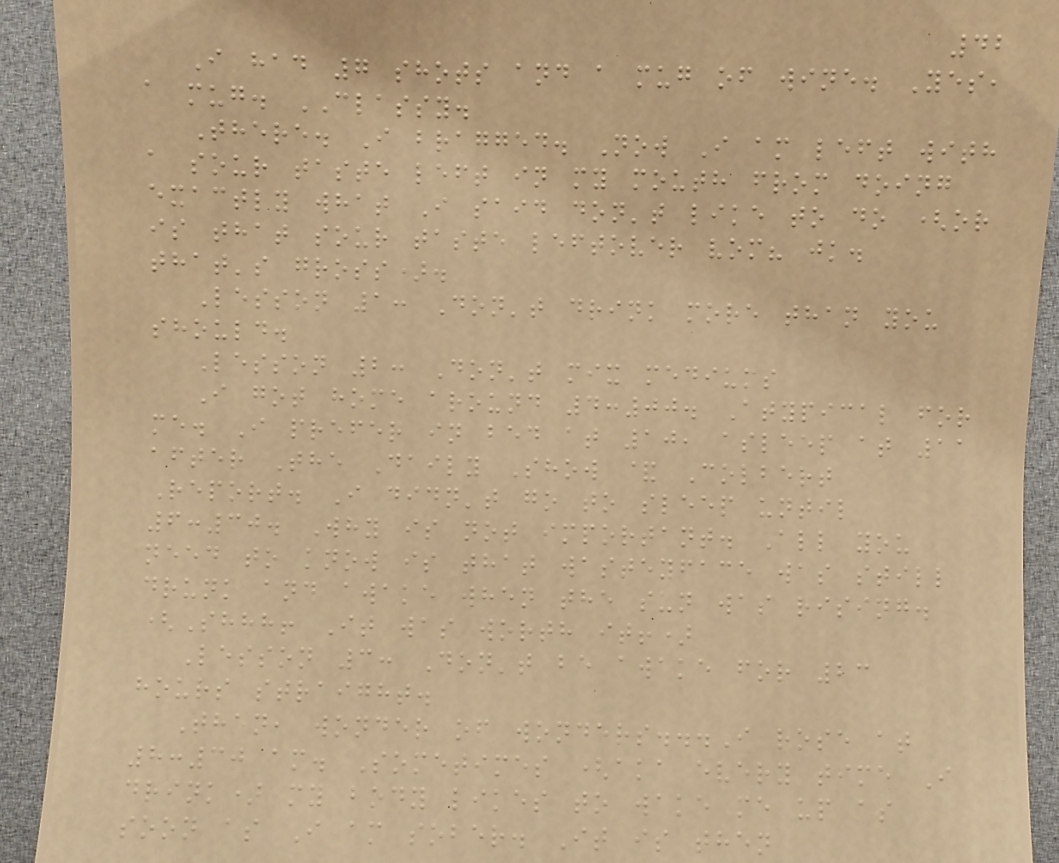42
I had 7 shots and a mug of wine. Yes,
a mug. CLASSY.
There. I bragged. Now I am left with
a sour taste left in my mouth from doing
exactly what I said don't like to do (or
is that sour taste leftover vom? jk.
that's gross).
Lesson 1: Don't drink more than you
should.
Lesson 2: Don't mix mediums
I got home around 4:00. Atypical for
me. I prefer in bed at 10, asleep at 11
after The Daily Show & Colbert
Report. I didn't go to sleep until
6:30. Why is not important. All you
need to know is that wasteyface was still
drunk and awake when the sun was rising.
(Shhh! It was worth it!)
Lesson 3: Don't be awake for 23
hours straight.
Then, wonder of wonders...I rose at
8:30 am. Sometimes (aka every time I
drink) my body likes to wake me up as
soon as I am sober. It is then
